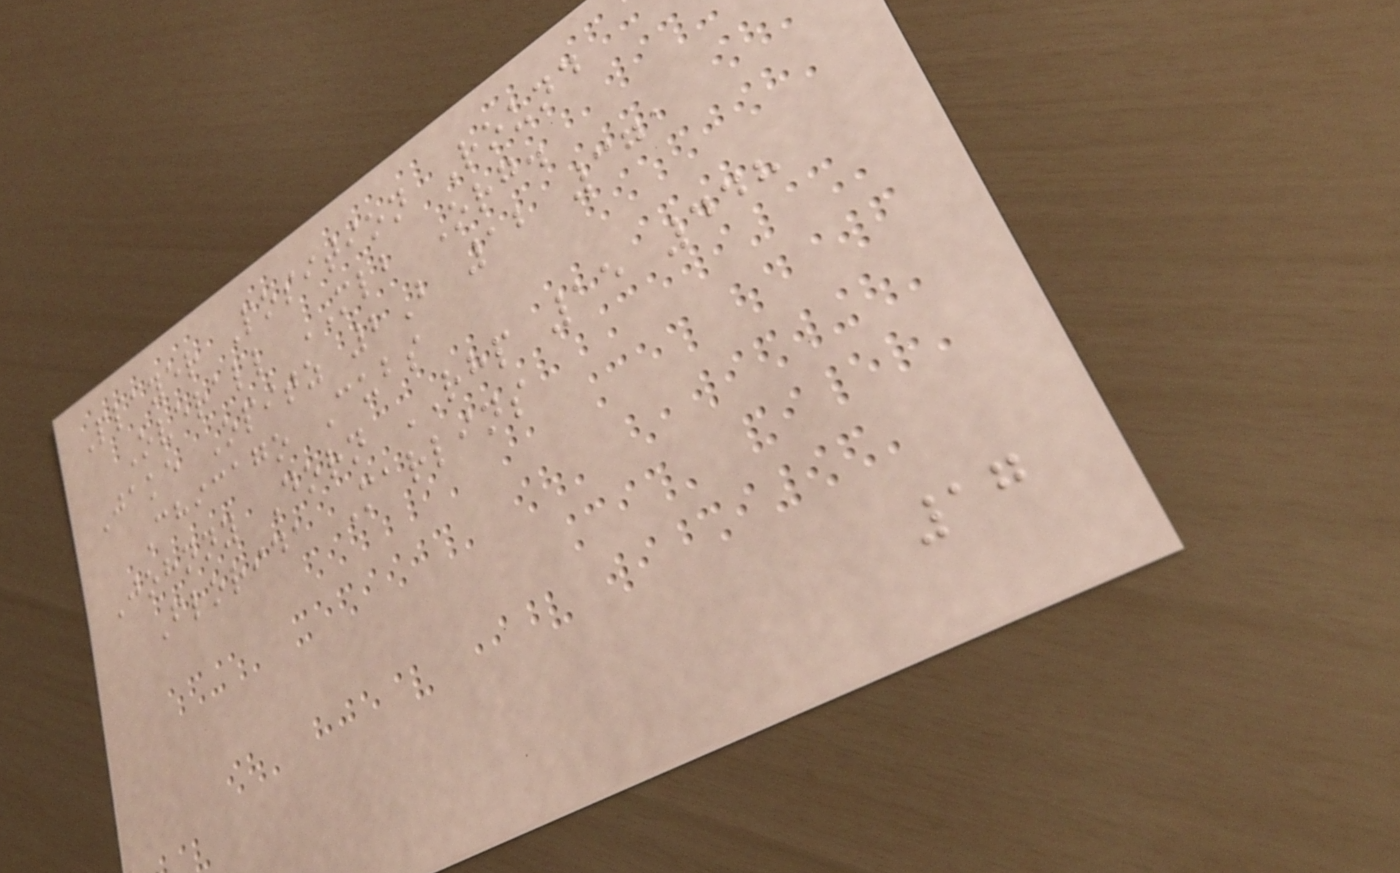Player Position Round
Overall MLB Org.
Jake Opitz 2B 12 371
Chicago Cubs
Johnny Dorn RHP 15 448
Florida Marlins
17
